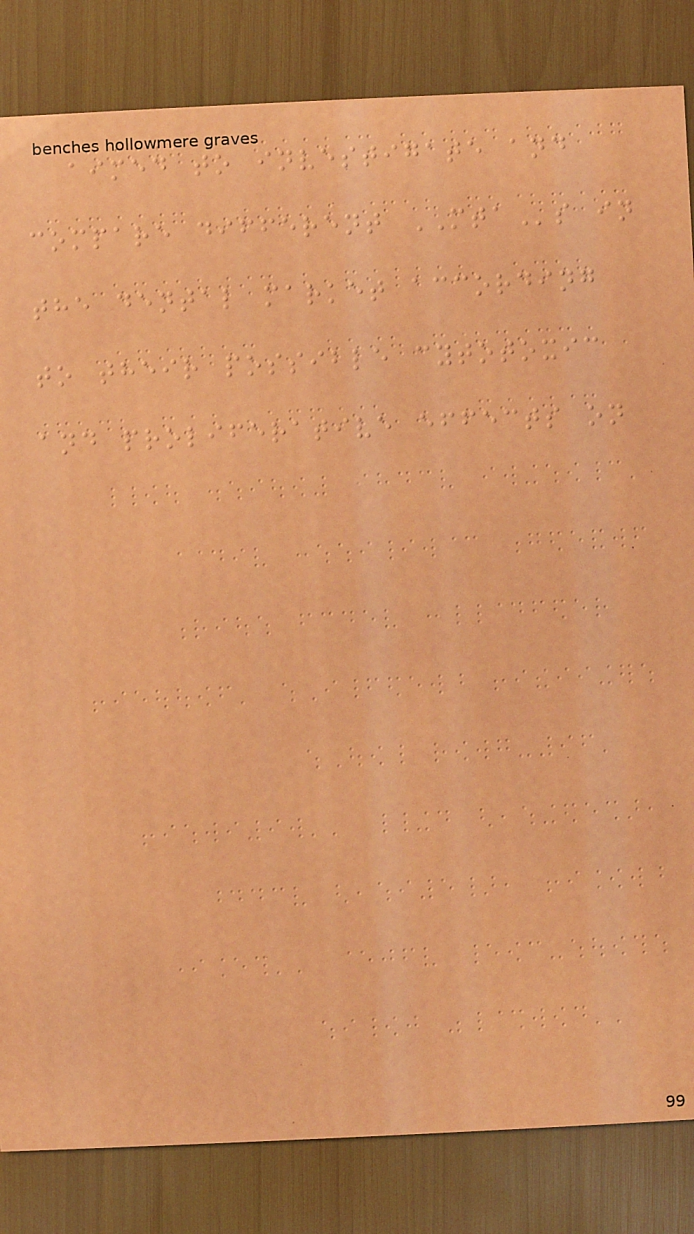aimed to investigate and
compare different MTAs in
the dental market according
to their possible cytotoxic
and proliferative effects on
